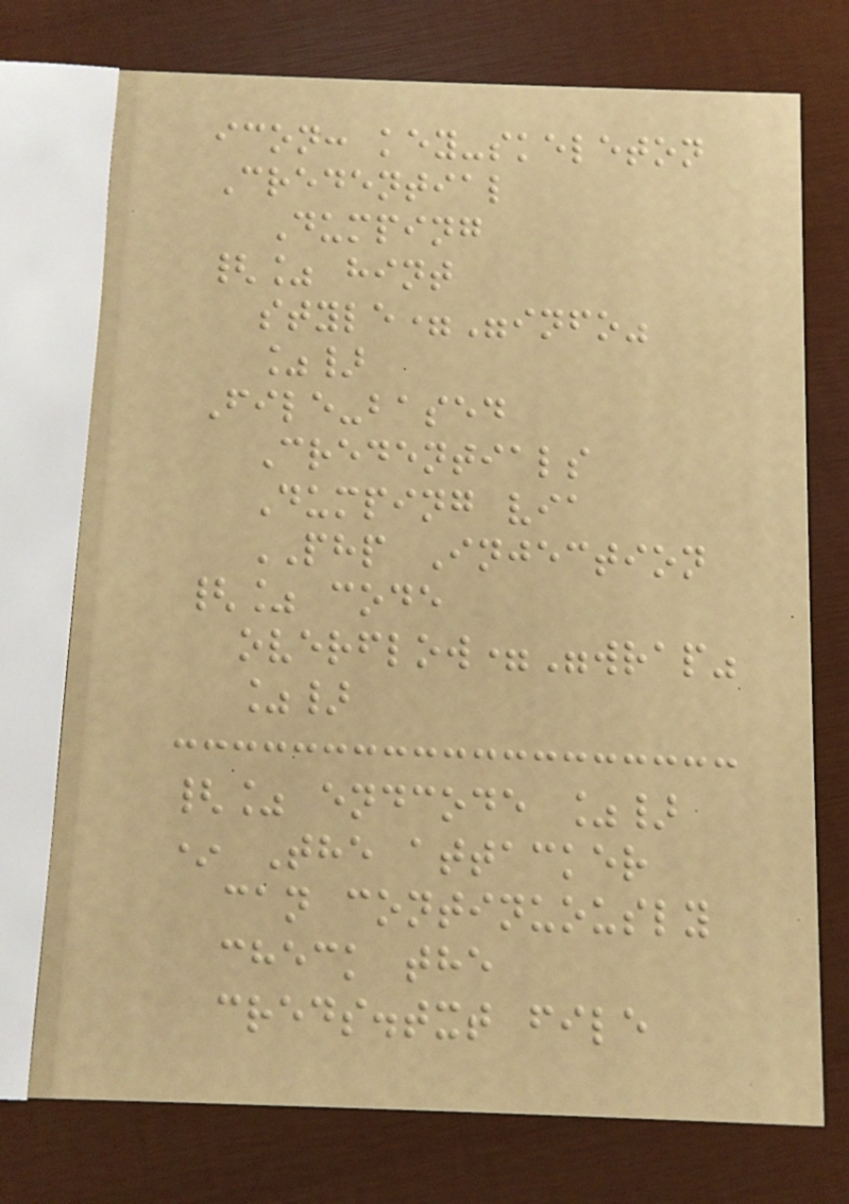icon: key-skeleton
Credential
Dumping
{% hint
style="info"
%}
File-based
Credentials
Dumping via
PHP Injection
{% code
overflow="wrap"
%}
{% endcode %}
* The attacker
can continuously
check the
creds.txt file
